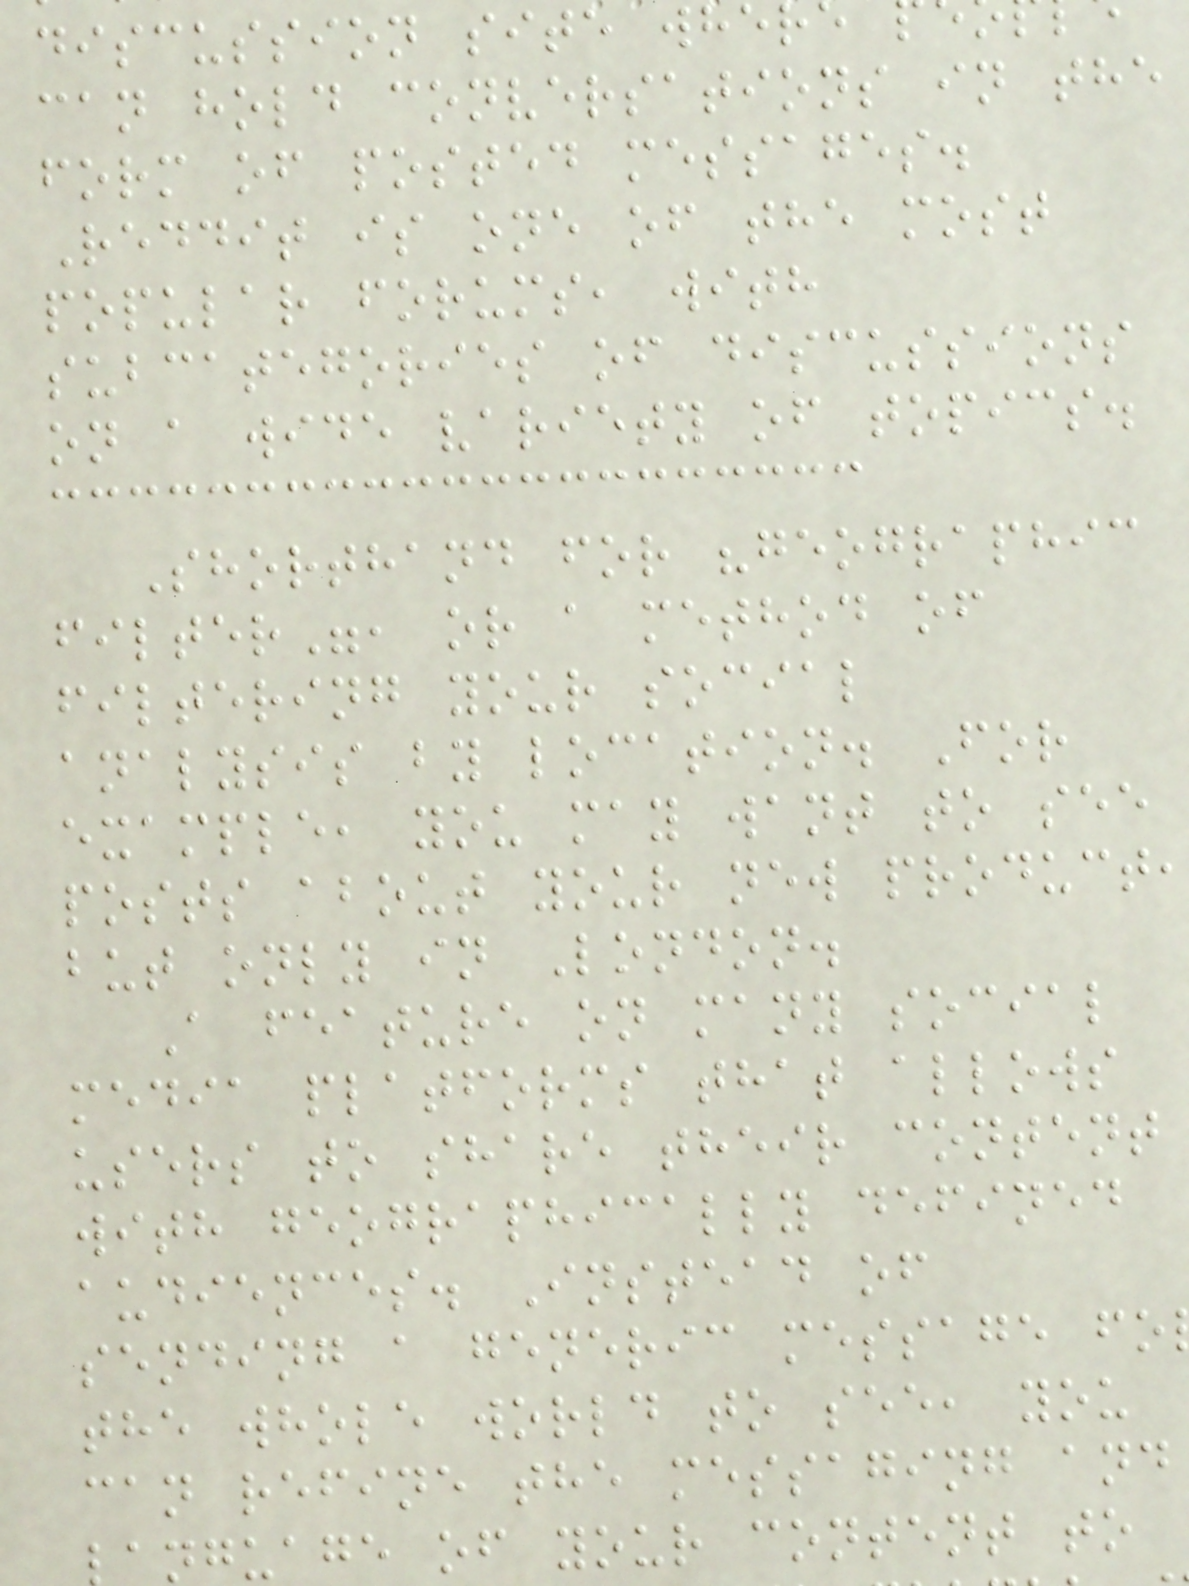discussion site whe
can hold conversations in the
form of posted messages.
Reddit is one of the most
popular forums, with
subcategories of discussions
on a wide variety of topics.
Shorthand for "geographic
filter", or a method of
filtering your social
analysis by location. For
example, you may want to see
posts about your new product
but only in London.
A feature on many social
media platforms that allows
users to share their content
with geographically defined
audiences. Instead of
sending a generic message fo
the whole world to see, you
can refine the messaging and
anguage of your content to
